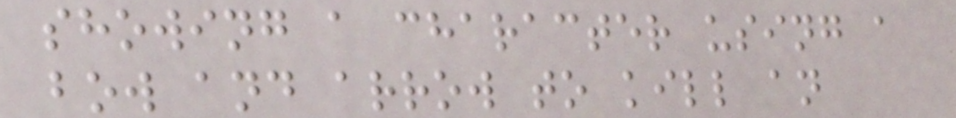showing a character using a
bow and arrow to kill an
